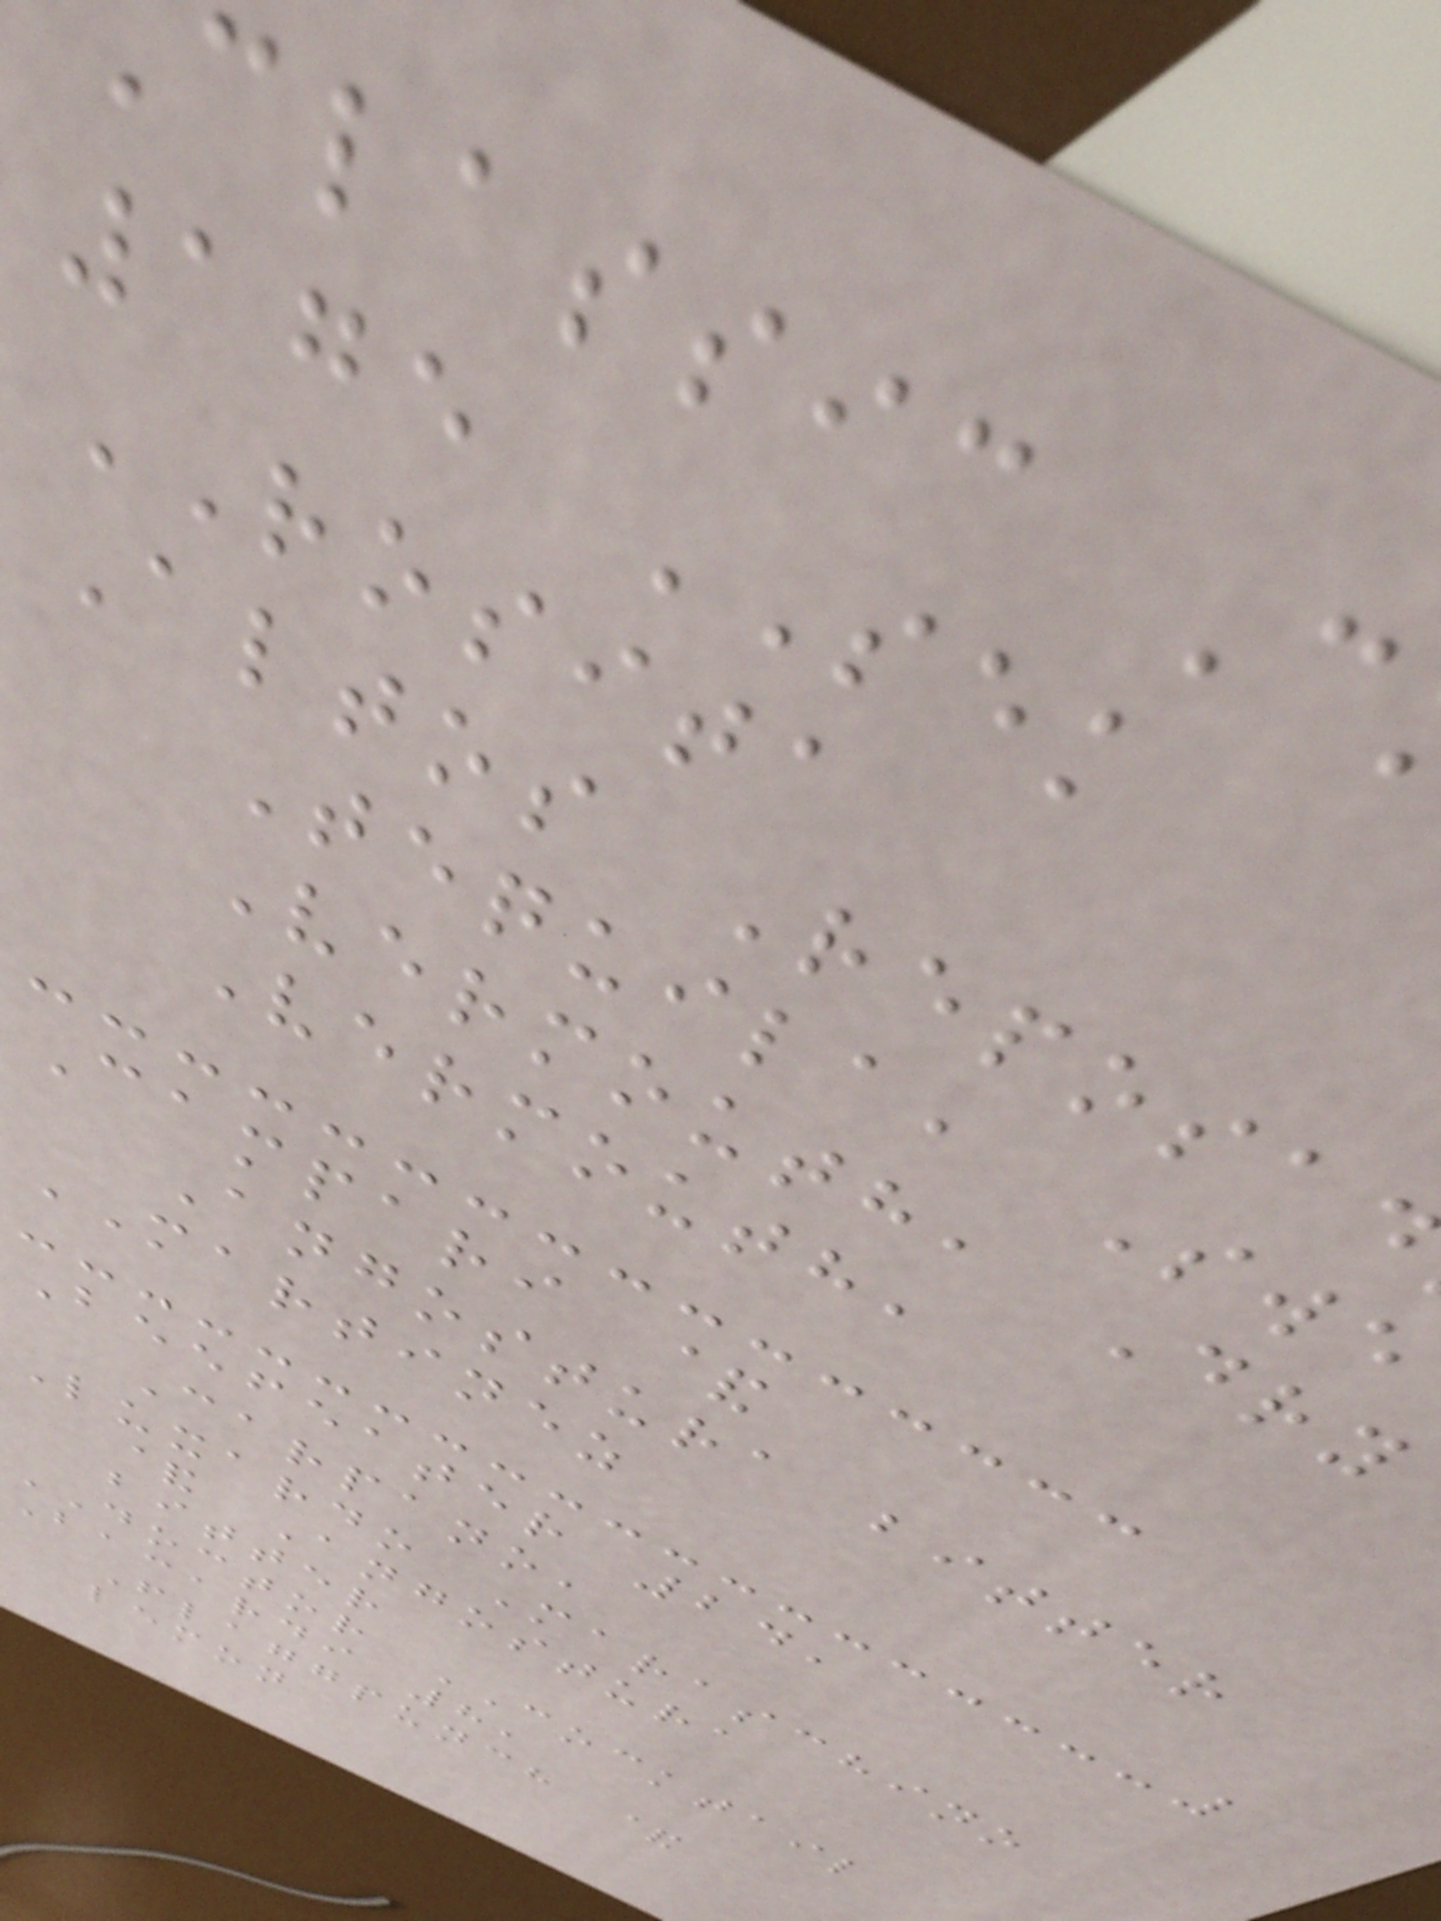classic C
175 SEK
ROSITA
Altos Reposad
Tequila, Swe
Vermouth, Dry
Vermouth,
Campari &
Angostura bitter
MARTINEZ
Beefeater 24,
Carpano,
Luxardo Maraschino
& Angostura
bitter
DOCTOR COCKTAIL
Bacardi 8,
Flaggpunch &
lemon
